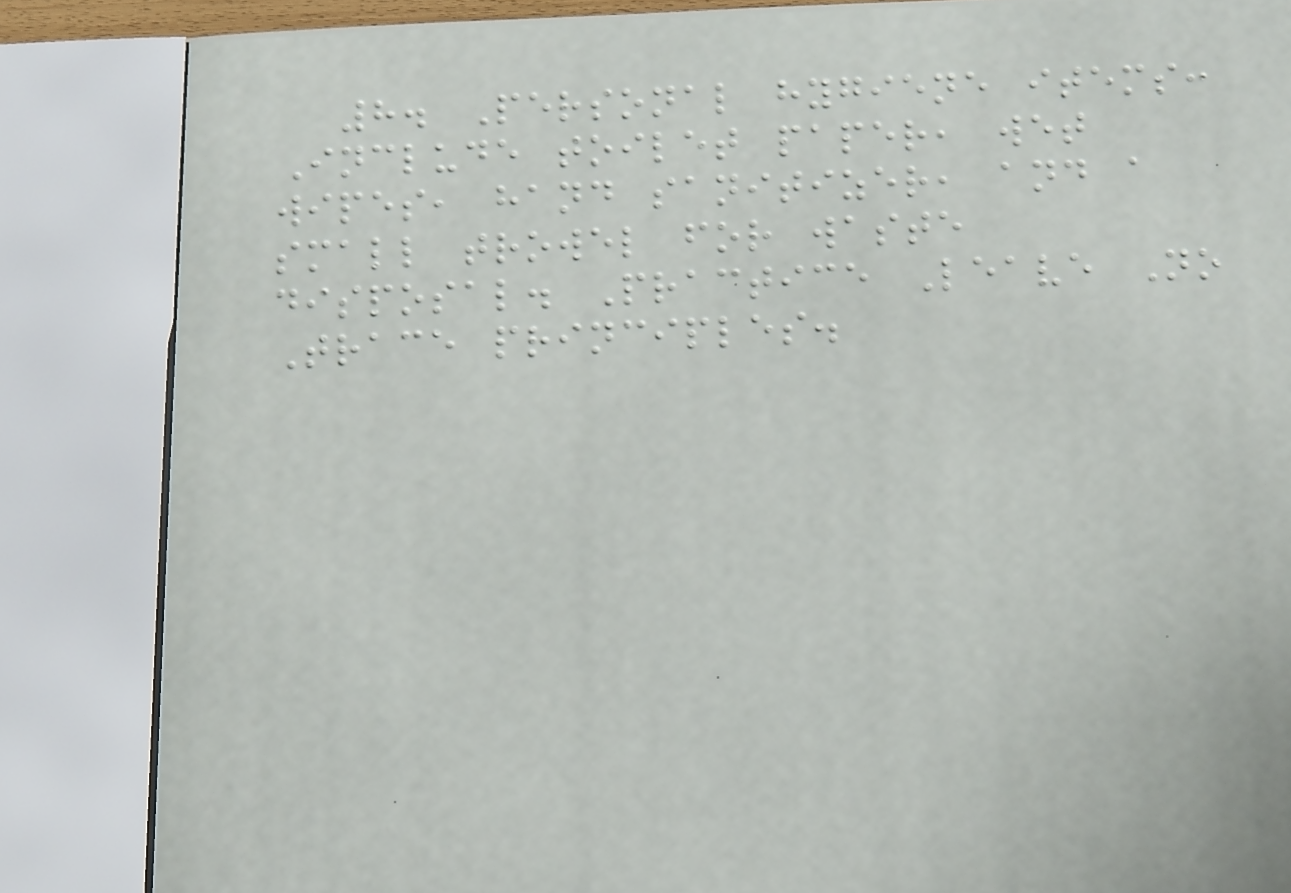8. Personal hygiene items:
Include toilet paper, wet
wipes, hand sanitizer, and a
small trowel for waste
disposal. Practice Leave No
Trace principles.
